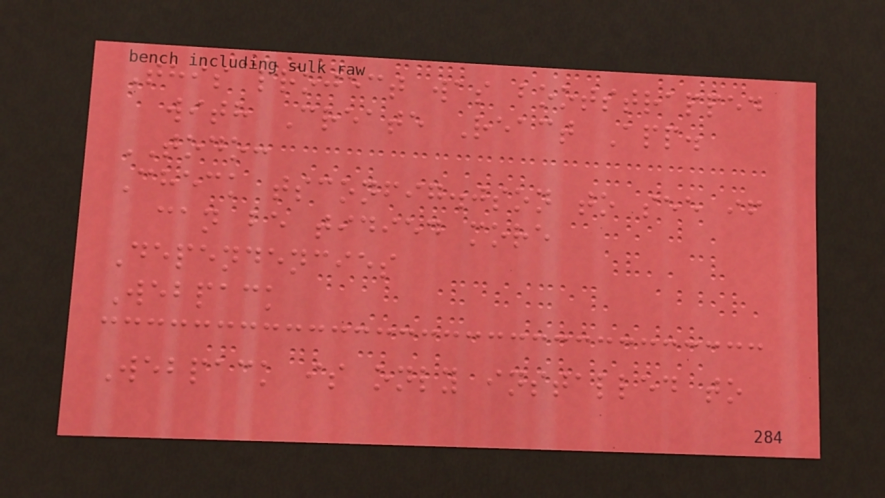This project was bootstrapped
with Create React App.
TODO:
Check tsconfig.json to see if
can be tidied more
Dependencies
Webpack
Webpack is only installed to
